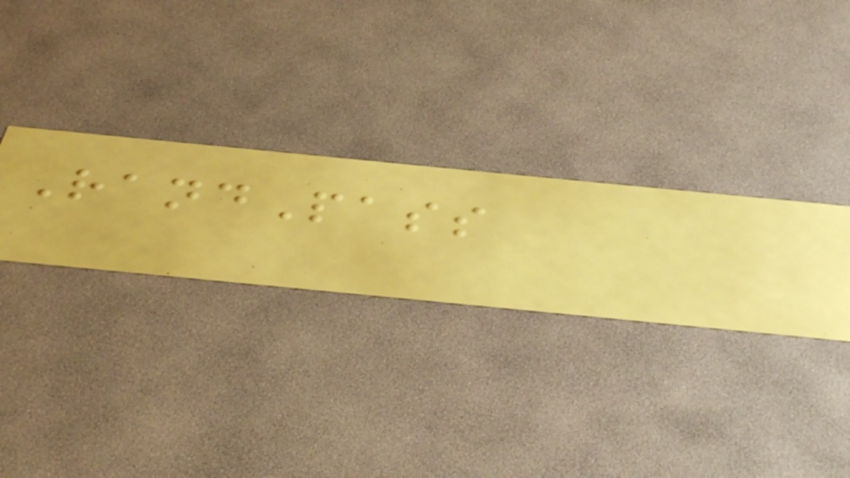RandPass
